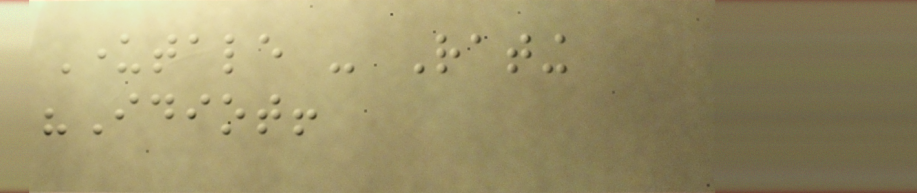Undertale - Rating
"Idiot!
